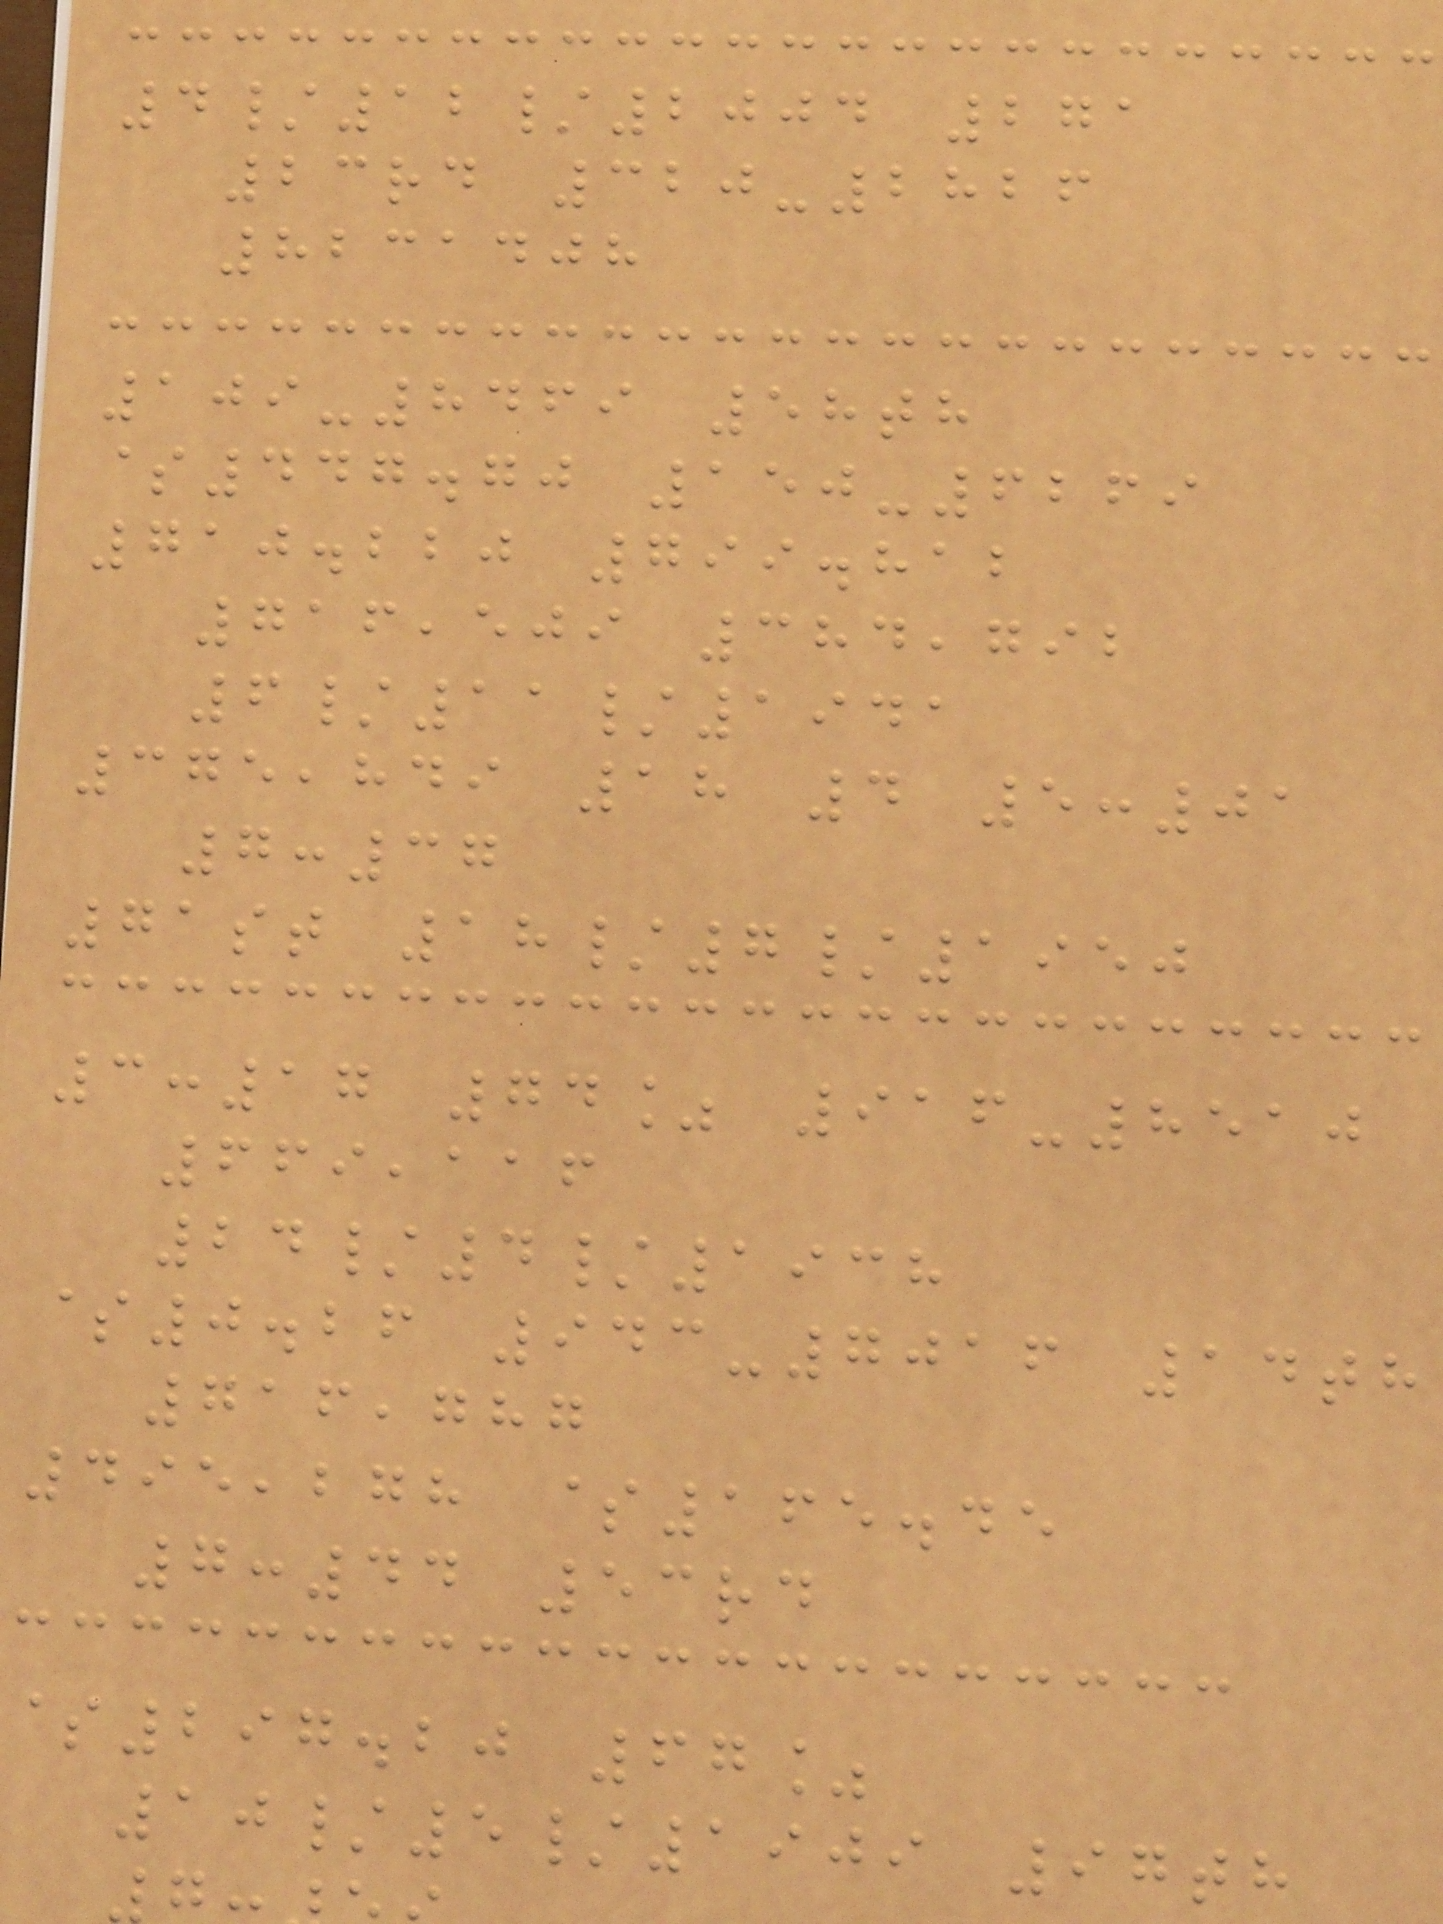4/12/2004 271
23rd 320-2826
8231408
109-8469 58th
$447.70 150-6269
710.220 799.812
716,509 384,792
6/11/1941
375,849 18 4 5:01
7:37
71st 18/7/1950
3:17 74% 916-8510
669,116
24/4/1938
$0.26 943-7016 14th
716,787
495,278 $165.45
7:44 53rd
$297.20 67%
10/5/1909 97th
